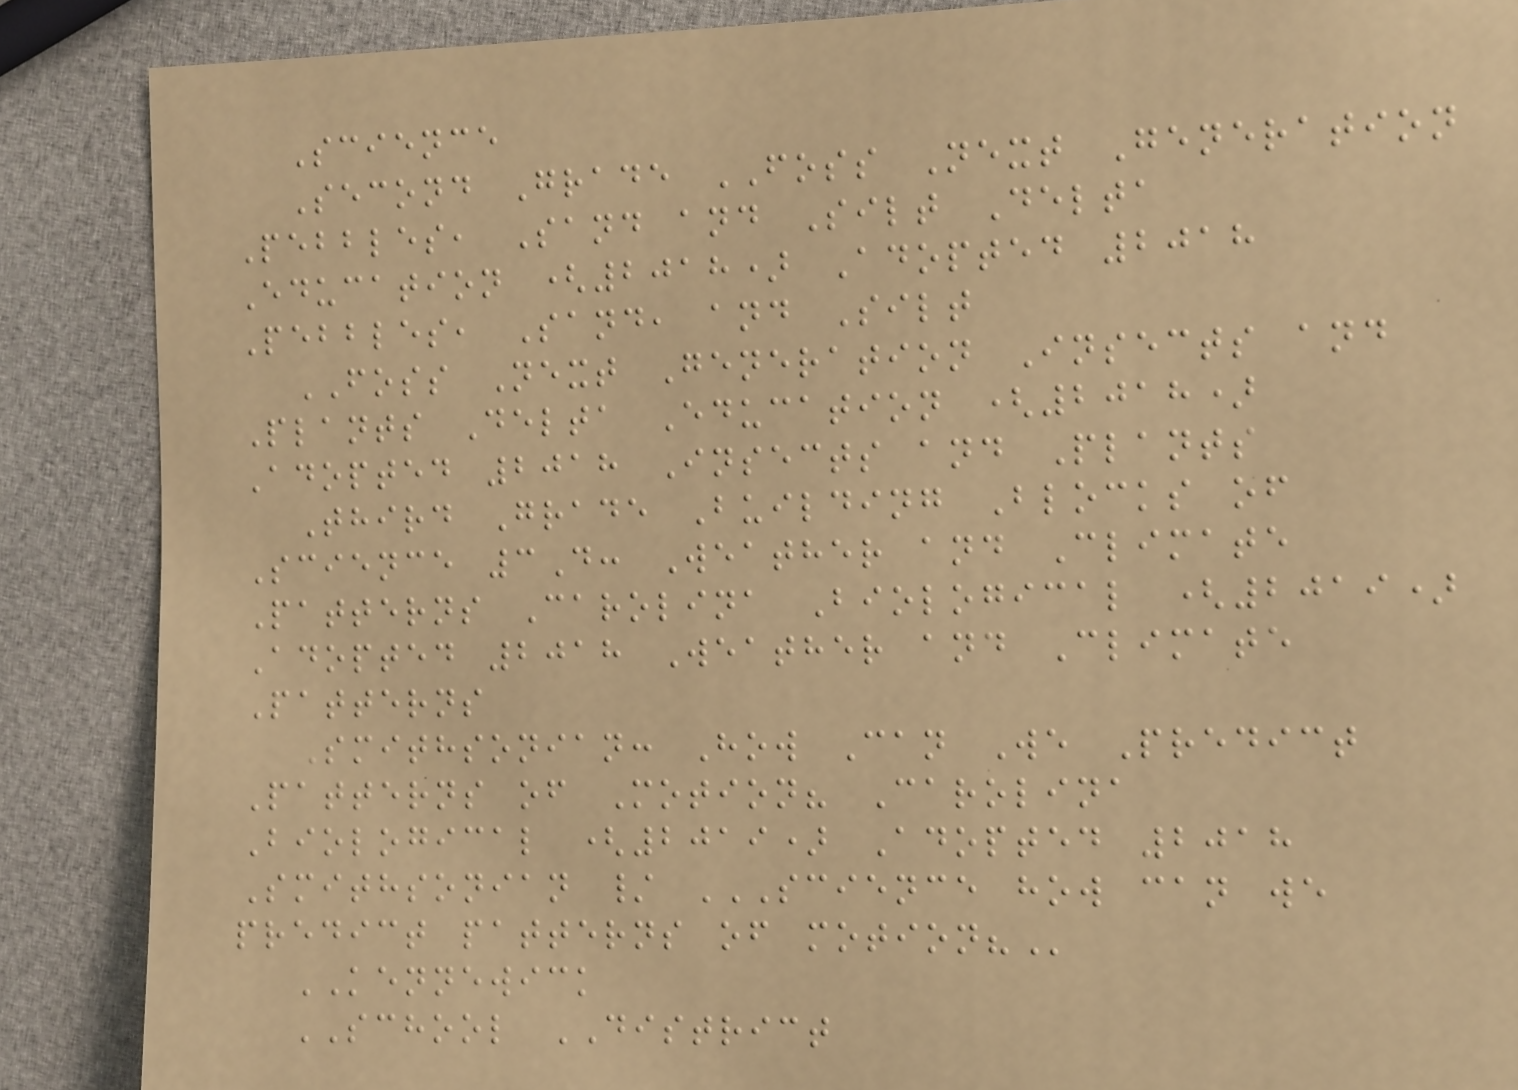Science
Second Grade FOSS Next Generation
Pebbles, Sand and Silt Delta
Education (2018) Adopted 2018
Pebbles, Sand, and Silt
FOSS Next Generation Insects and
Plants Delta Education (2018)
Adopted 2018 Insects and Plants
Third Grade Building Blocks of
Science 3D: Weather and Climate
Patterns Carolina Biological (2019)
Adopted 2018 Weather and Climate
Patterns
Smithsonian: How Can We Predict
Patterns of Motion? Carolina
Biological (2019) Adopted 2018
Smithsonian / SCIENCE HOW CAN WE
PREDICT PATTERNS OF MOTION?
KENNEWICK
SCHOOL DISTRICT
